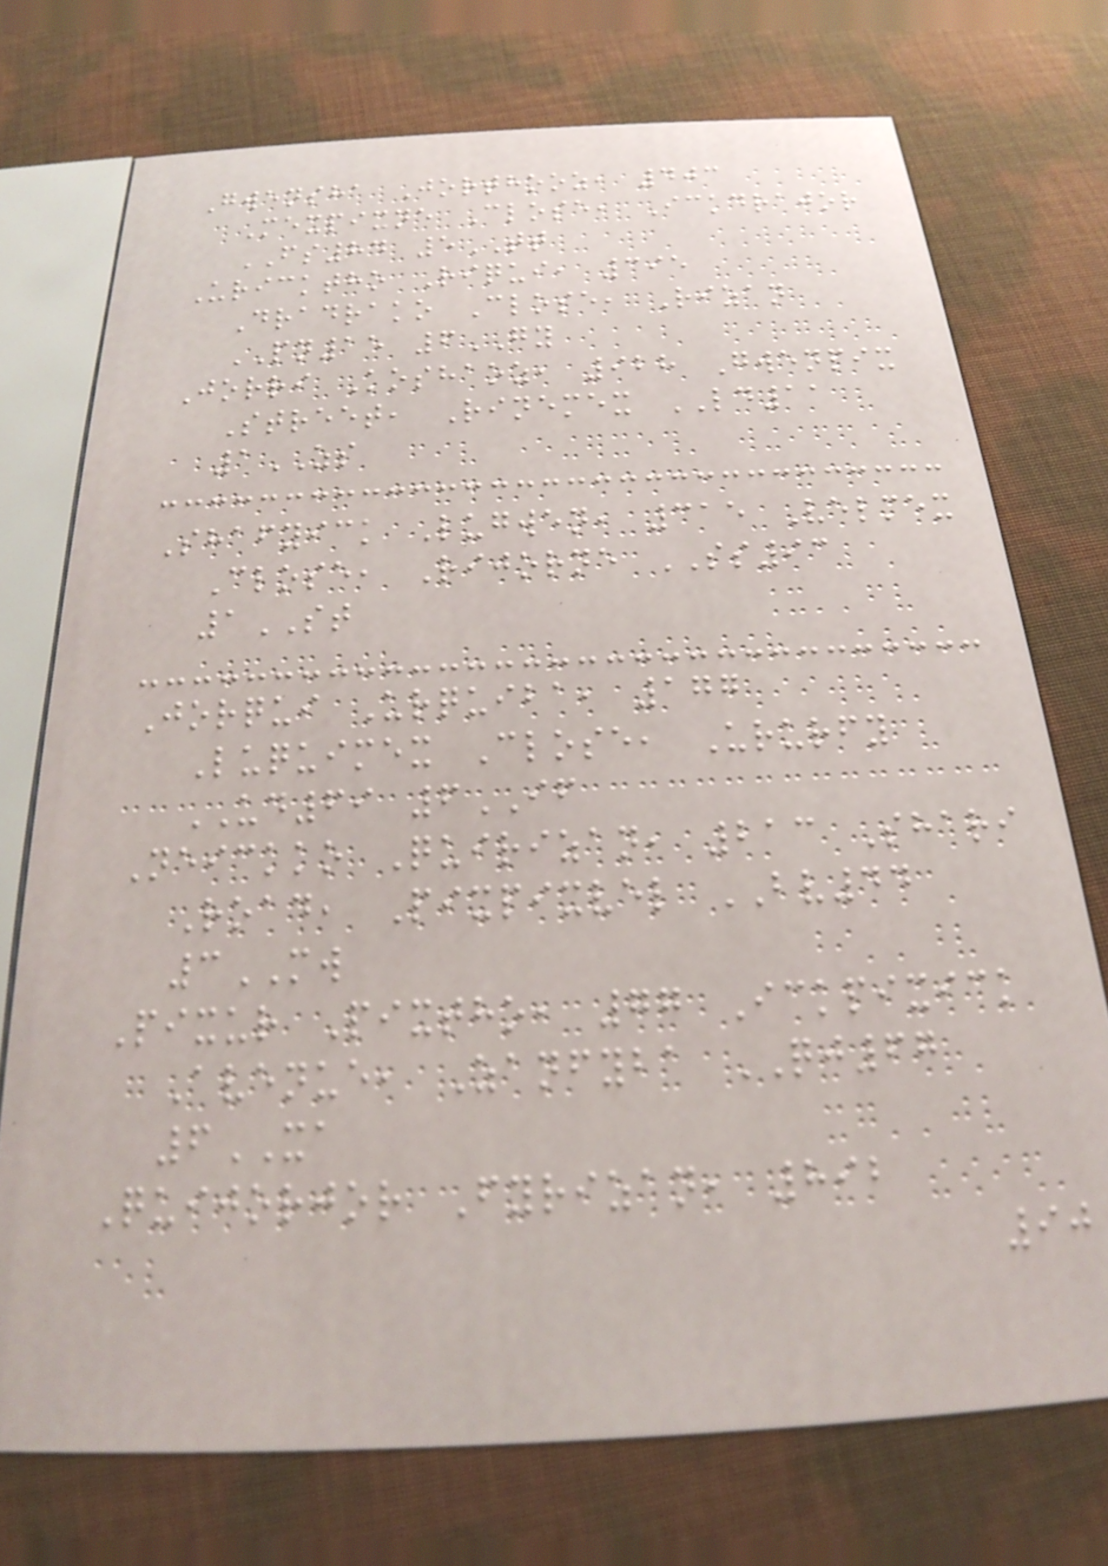Gwensha Jorthooz, 403
Mexpixne Close, Ickdrajor
FS84 5TT
Uricktho Riqui, 395
Dradrako Close, Rizan
PN15 6GY
Jorri Koshaoz, 928 Gwenpix
Street, Rinemex LD11
1ZS
Shafyick Lugwen, 315 Velmex
Close, Rijorne SS93
1ST
Jorqui Urquiba, 177
Luquimex Close, Ururfy
UD69 6IF
Neickko Quirizan, 213 Shari
Road, Pixpixvel BV44
3MW
Pixur Pixtho, 77 Ickpixick
Avenue, Zanfyba QJ67
6XA
Quijorjor Fyrizan, 892
90
